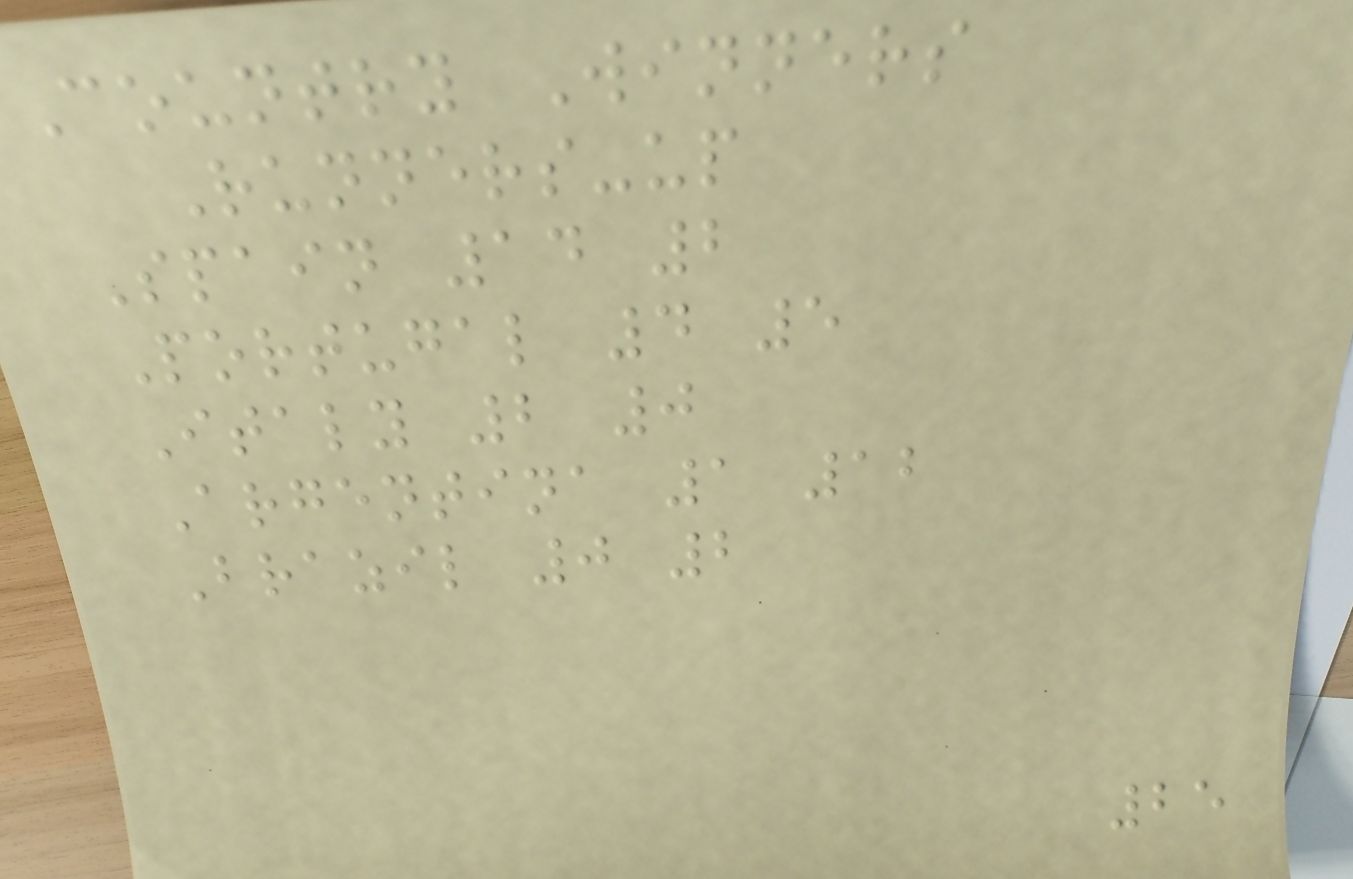Country Winners
Runners-up
Spain 14 2
Portugal 4 5
Italy 2 0
Argentina 1 12
Brazil 0 2
25
